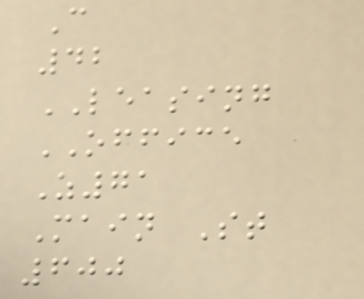C
42
LEASING
OFFICE
Z71
Main St
600
